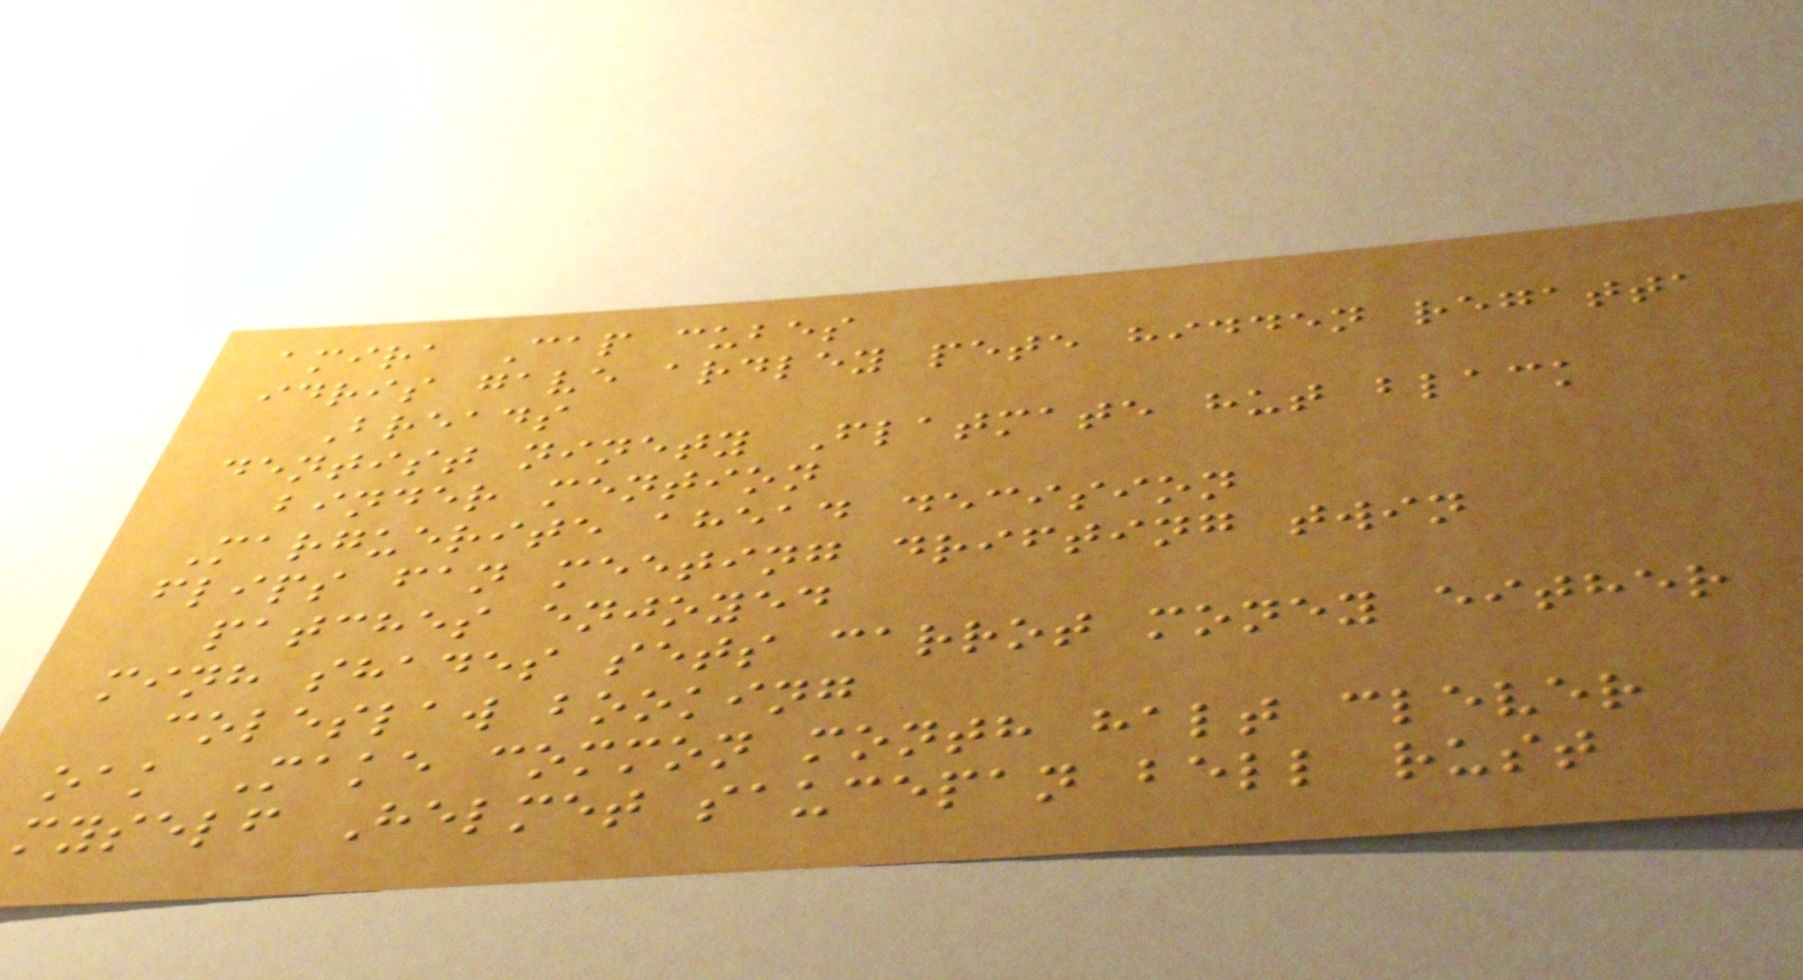amira Cap cubes
idris gave ardley pete hidden regatta
Breads
dentist ninety Flatmate hut black
binder mention
Marguerite ahead decision
flips fan meeting drifting twin
patches enjoyed
minh shades sets carrot money either
coleslaw booking
oak Make common month halt clever
myself Helmet saucepan bell rust
